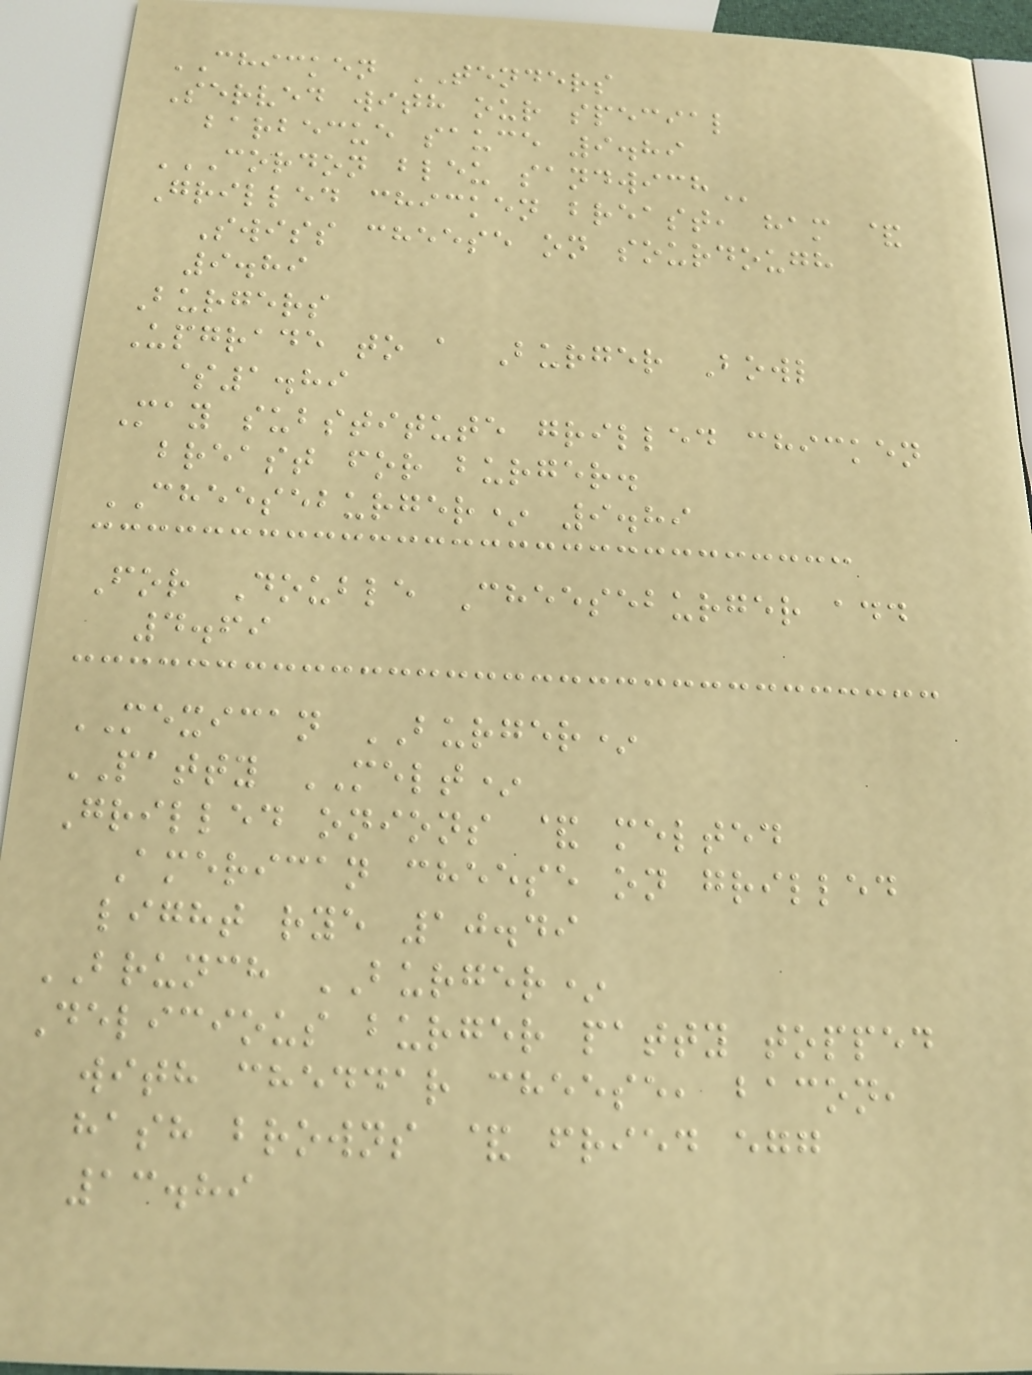CHICKEN TENDERS
Served with our special
barbecue sauce 9.89
CORDON BLEU SANDWICH
Grilled chicken breast, ham &
Swiss cheese on sourdough
9.89
Burgers
Upgrade to a Burger Bowl
$1.89
May substitute grilled chicken
breast for burger.
CHEESEBURGER* 9.89
For Double Cheeseburger add
4.69
MEXICAN BURGER*
PATTY MELT*
Grilled onions & melted
American cheese on grilled
light rye 10.49
BRUNCH BURGER*
Delicious burger patty topped
with cheddar cheese, bacon,
hash browns & fried egg
13.89
